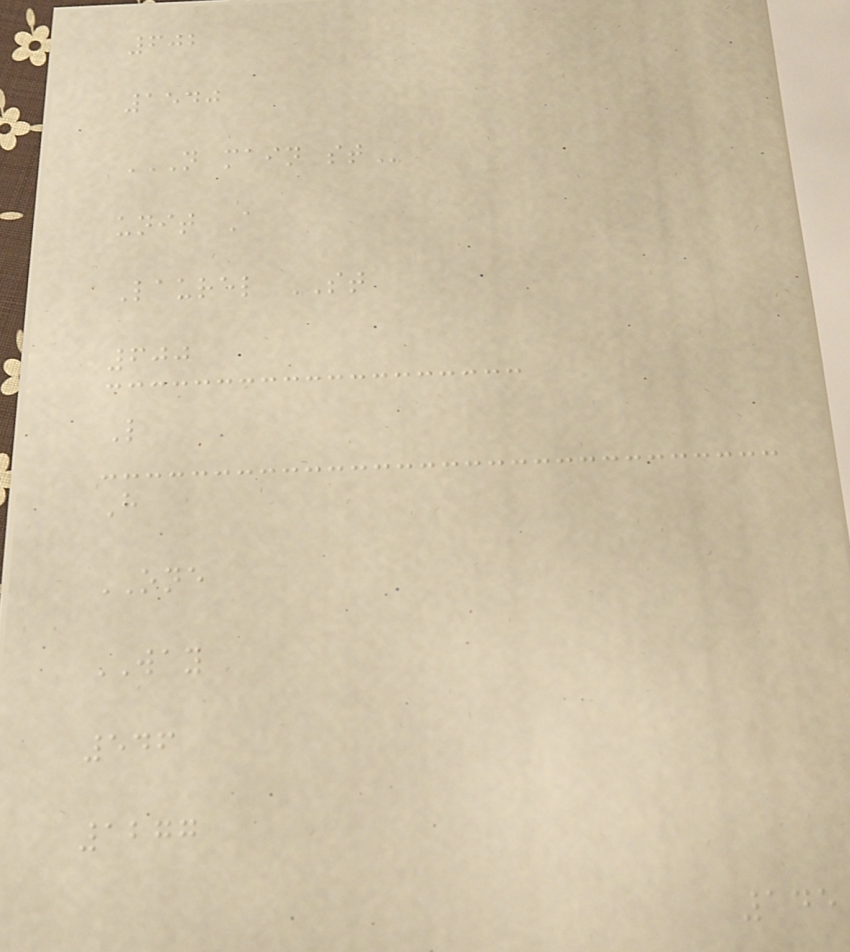602
1540
N MAIN ST
unit A
Laurel ST
600
L
H
ONE
WAY
546
1277
145
